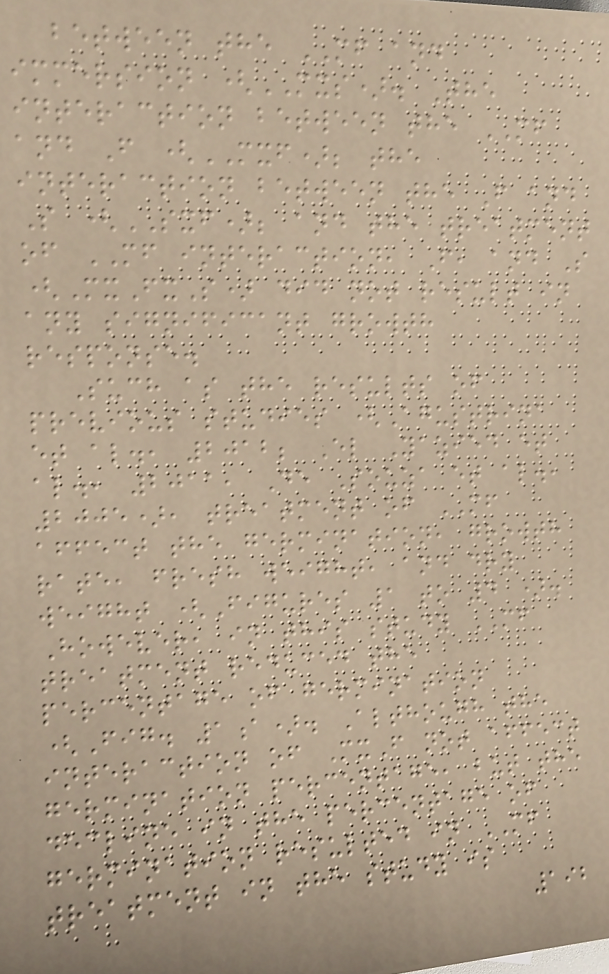between the MF and
immersion (MXS). The
interaction between the MF
and F (MXF); the
interaction between the F and
S (SXF); and the treatment
of MF interaction, F, and S
(MxFxS) did not result in
any significant growth
response.
Such as the results of
previous studies (Agustrina
et al., 2012; El Yazied et
al., 2011, De Souza et al.,
2005), treatment of MF
affect the germination, growth
rate, fresh weight, and dry
weight (Figures 1 to 4 ).
However, in this study MF
treatment reduced the
percentage of germination
(Fig. 1a). Although the
interaction of MxF not affect
germination percentage, but the
decline in the percentage of
germination resulted in MF
treatment in the study is
192
